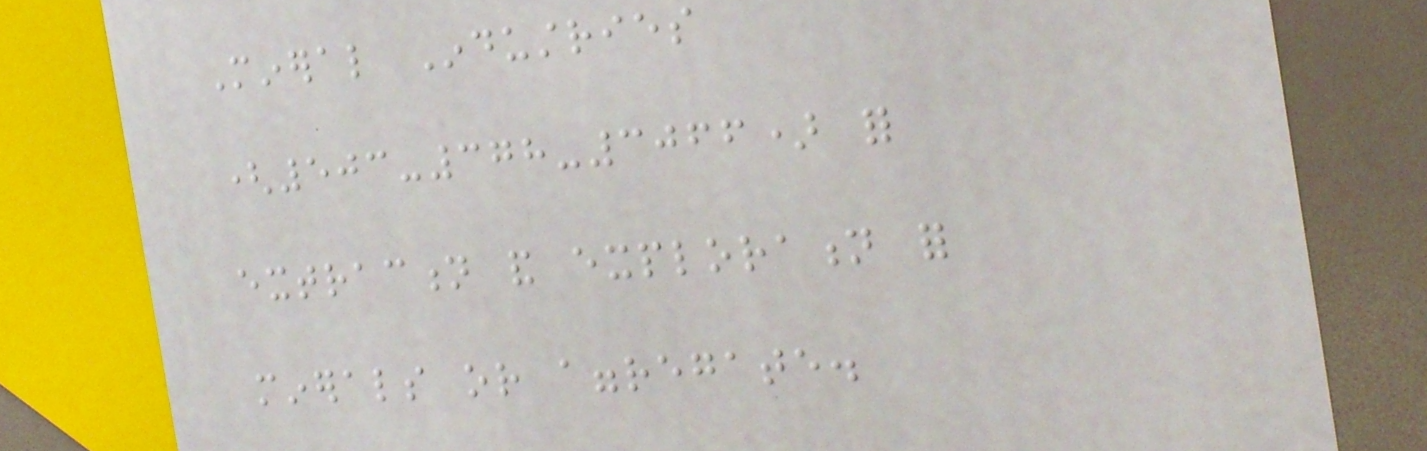Mineral Industries
(503-378-3066) for
extraction and exploration for
minerals or aggregate.
